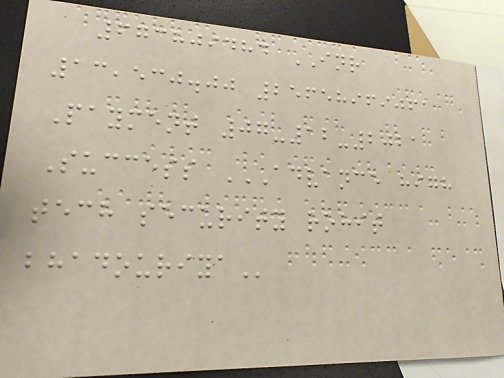673809484 INR
13,530.00 25658969061
Payment 07-12-2021
Success ADVANCE HIGH
TECH SECURITY ROHIT
BHADOURIYA
